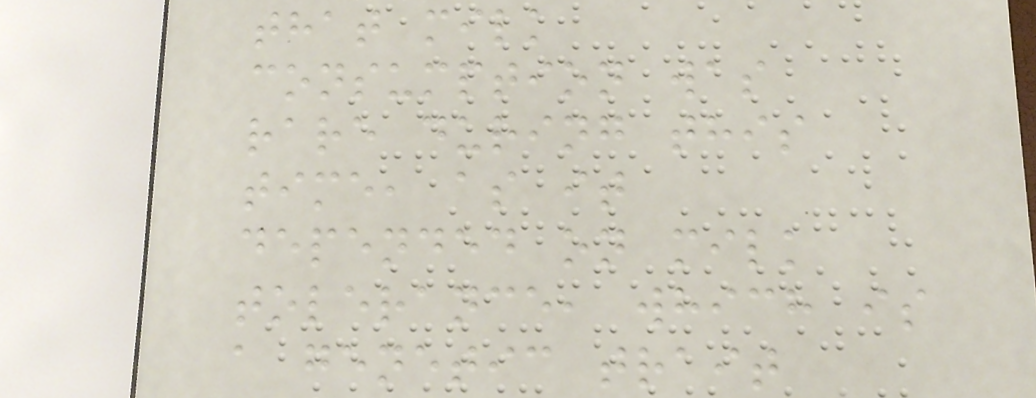that milk
consumption was
rare during this
time, as it
depended on milk
tolerance, which is
a genetic trait
